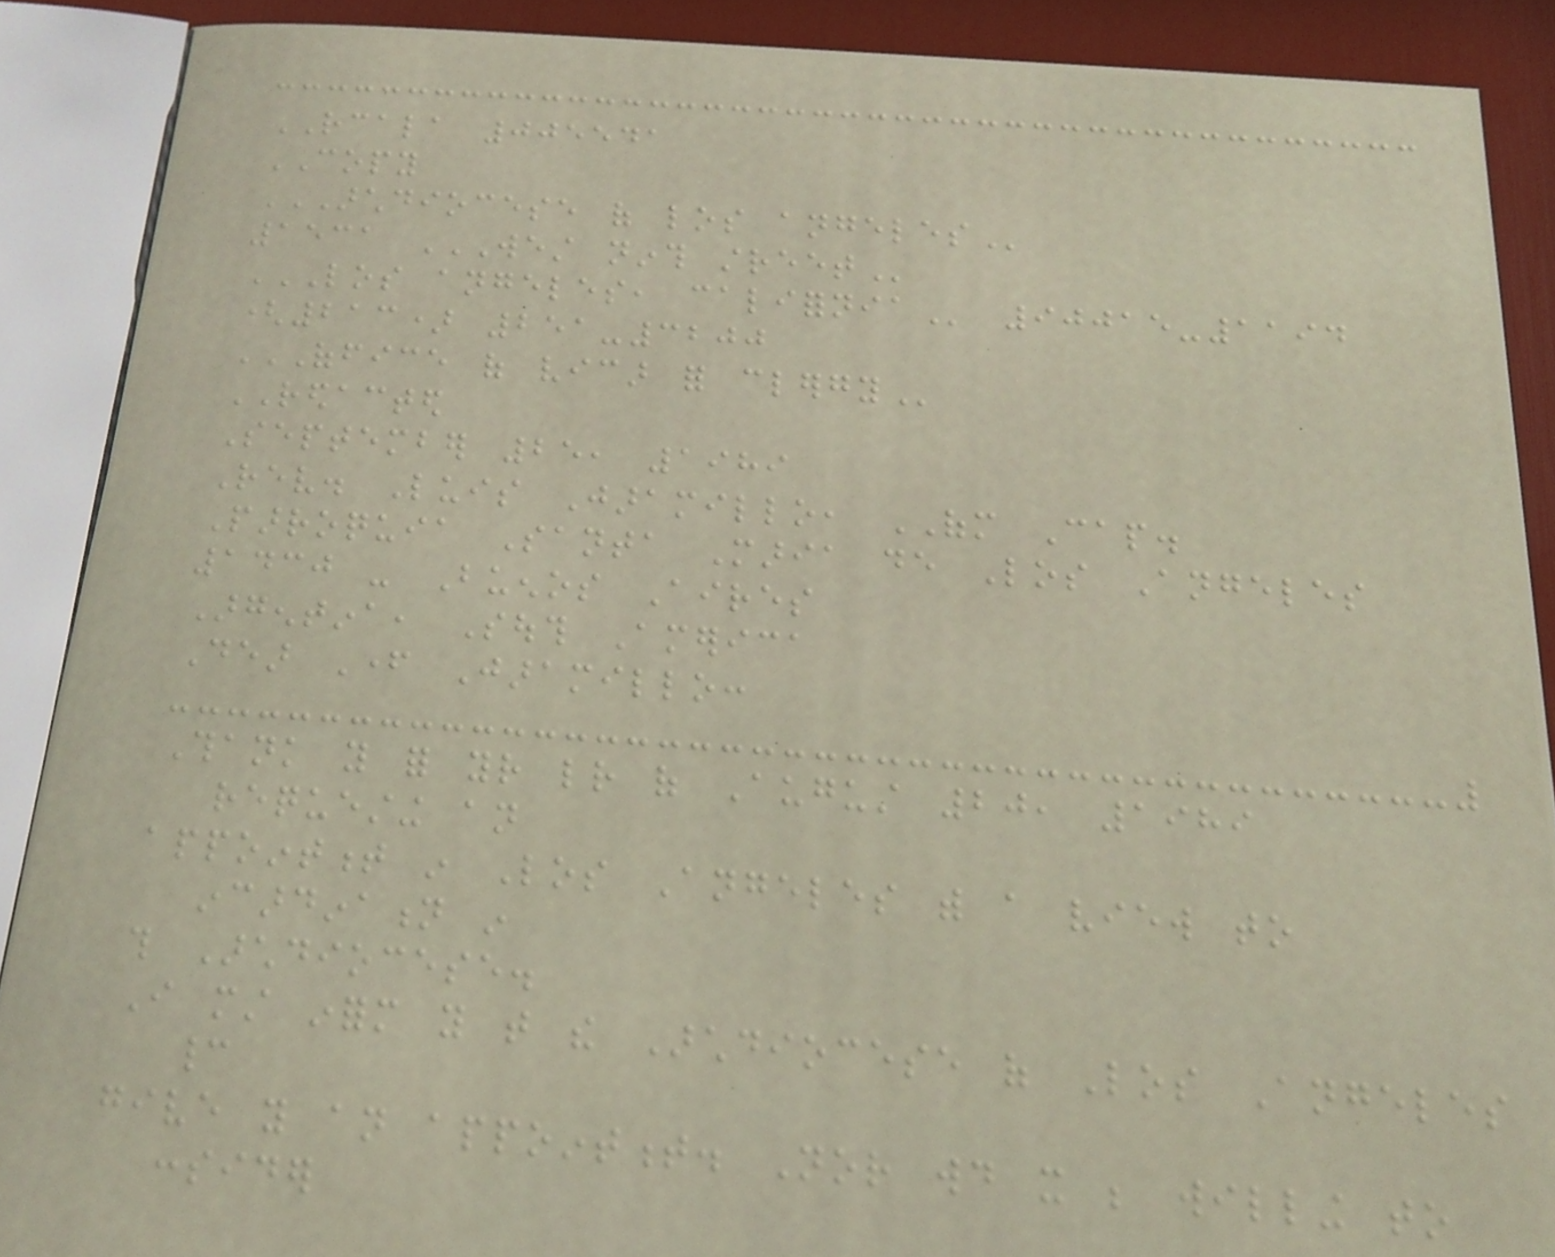RCALA 005541
COPY
ARCHDIOCESE OF LOS ANGELES
1531 WEST NINTH STREET
LOS ANGELES, CALIFORNIA 90015-1194
(213) 251-3200
OFFICE OF VICAR FOR CLERGY
REDACTED
September 25, 1989
Rev. Luis Jaramillo, OFM Cap.
Parroquia Santa Maria de Los Angeles
1430 - Buenos Aires
Argentina, South America
Dear Father Jaramillo:
Thank you for your letter of August 20, 1989
requesting an
appointment in Los Angeles with a view to
incardination in
this Archdiocese.
I must inform you that the Archdiocese of Los Angeles
cannot
give you an appointment. Nor would it be willing to
consider
